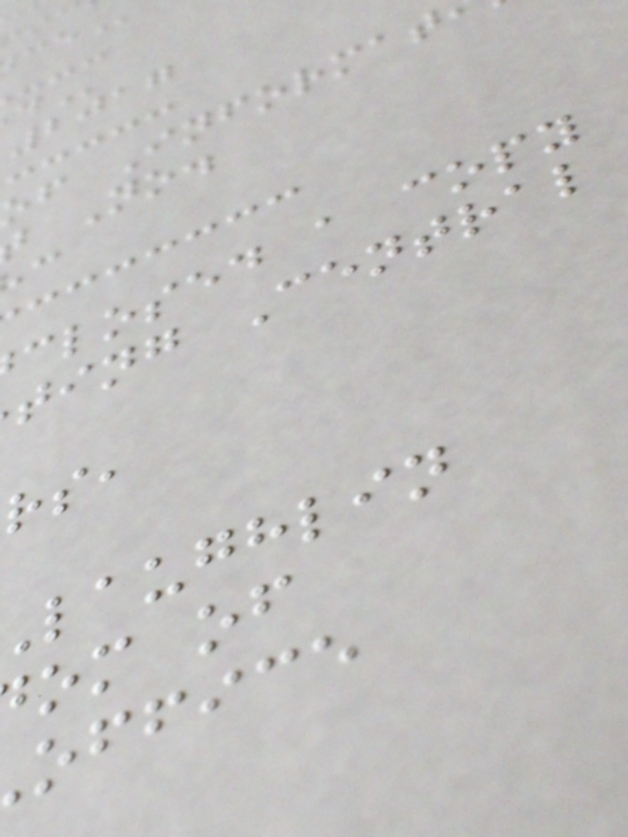2017
of Informat
closed a copy
ting Central
laughlin
office
